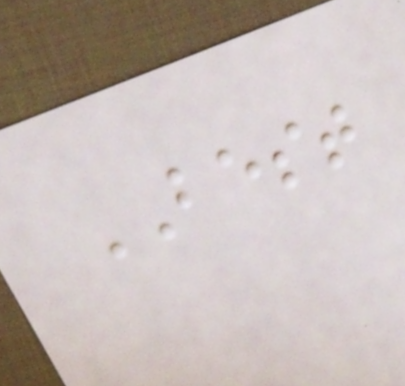BEST
